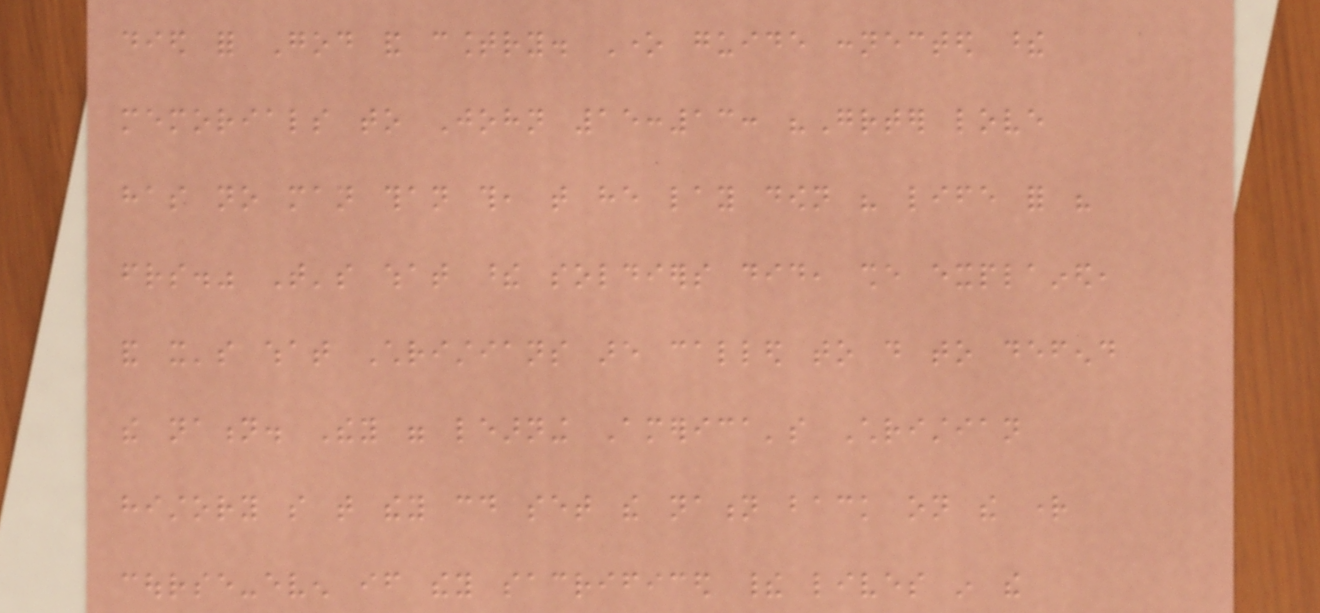died for God and country. One guide connected these
memorials to John 15:13: "Greater love
has no man than this, that he lay down his life for his
friends." That's what these soldiers did, she explained,
and it's what Christians are called to do to defend
the nation. They were learning America's Christian
history so that they could set the nation back on the right
course-even if they sacrificed their lives in the
